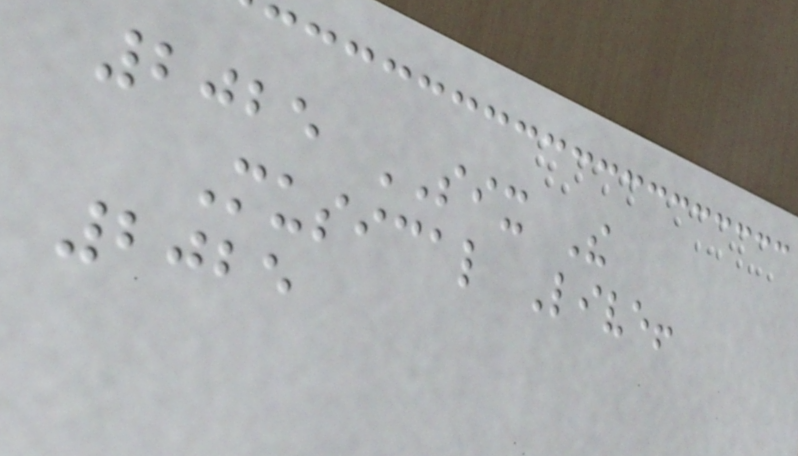2025 SIX The
Musical Live!
2025
